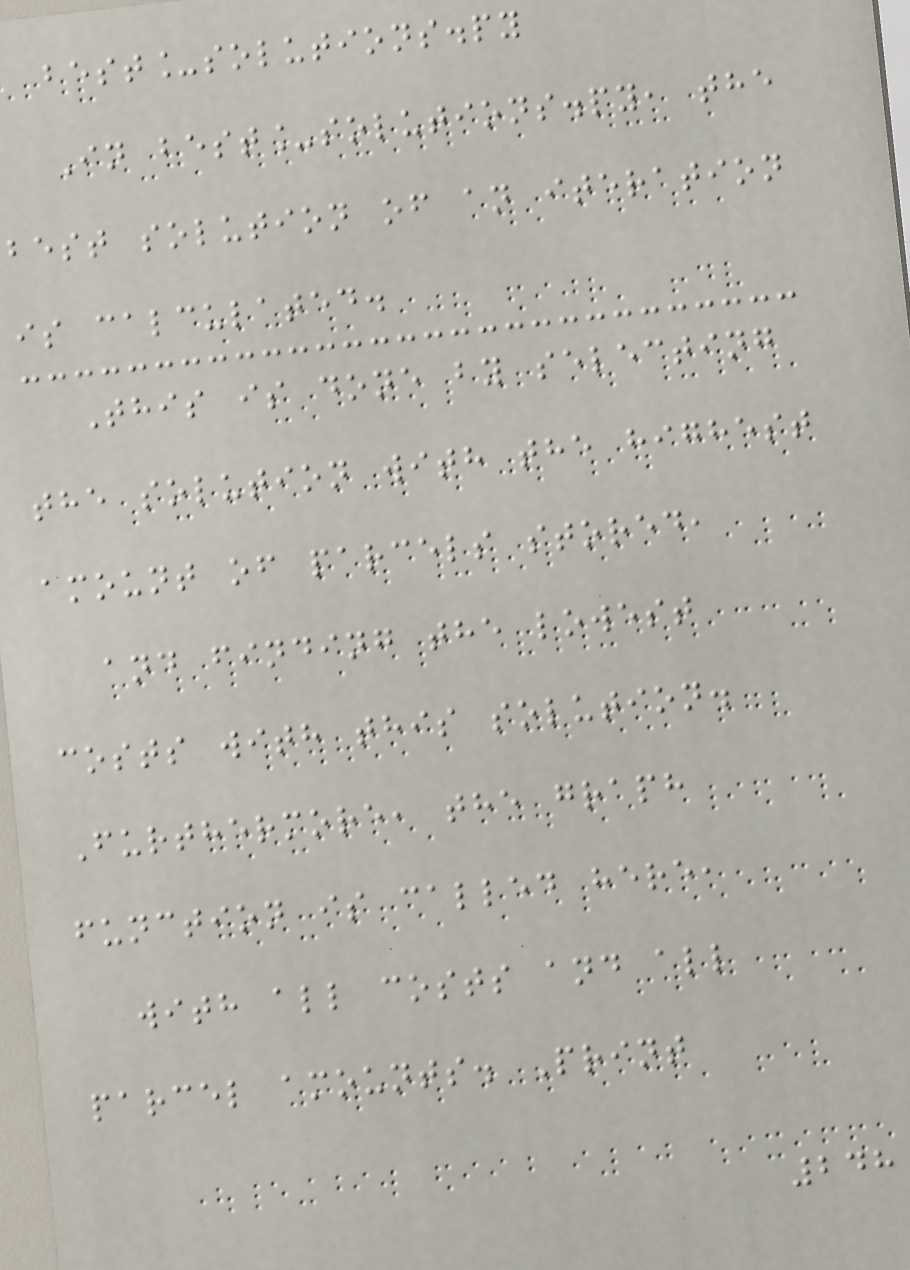best_solutions.py
In best_solutions.py, the
best solution of an iteration
is calculated.
This is done by selecting
the solution with the highest
amount of parcels stored,
and finding the lowest
costs with this solution.
Furthermore, the graph
function is called here,
with all costs and all
parcel amounts. Print
248
